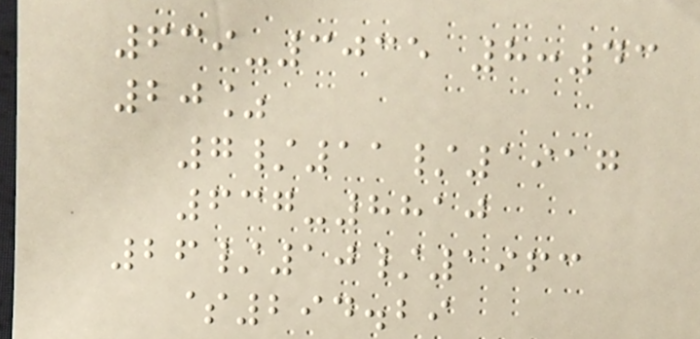639-3035 8:43
20%
7/11/1917
637-8810
26/10/1963
$294.29
